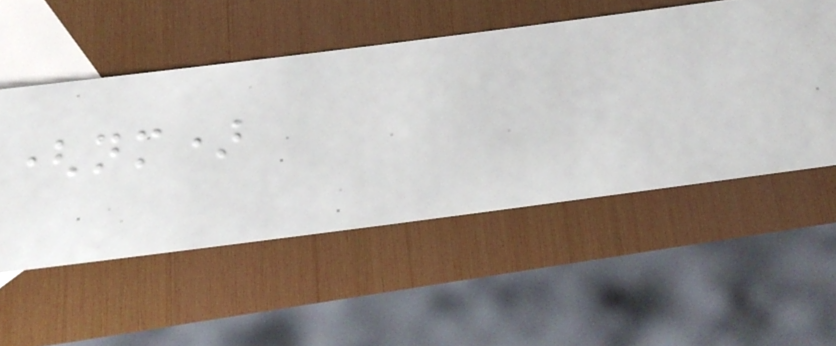(nm)
